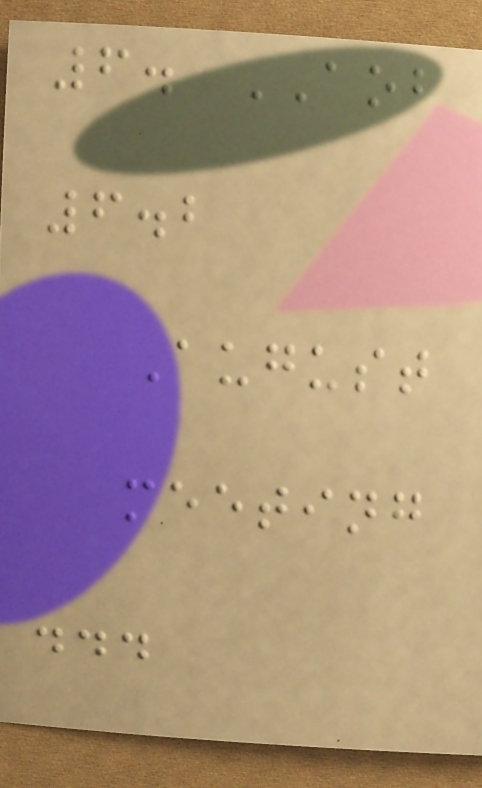6. AOB
6.2
August
meeting
...
